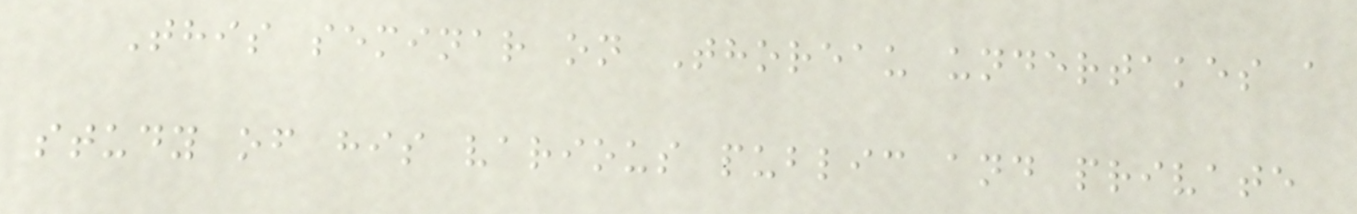This seminar on Thoreau undertakes a
study of his various public and private
